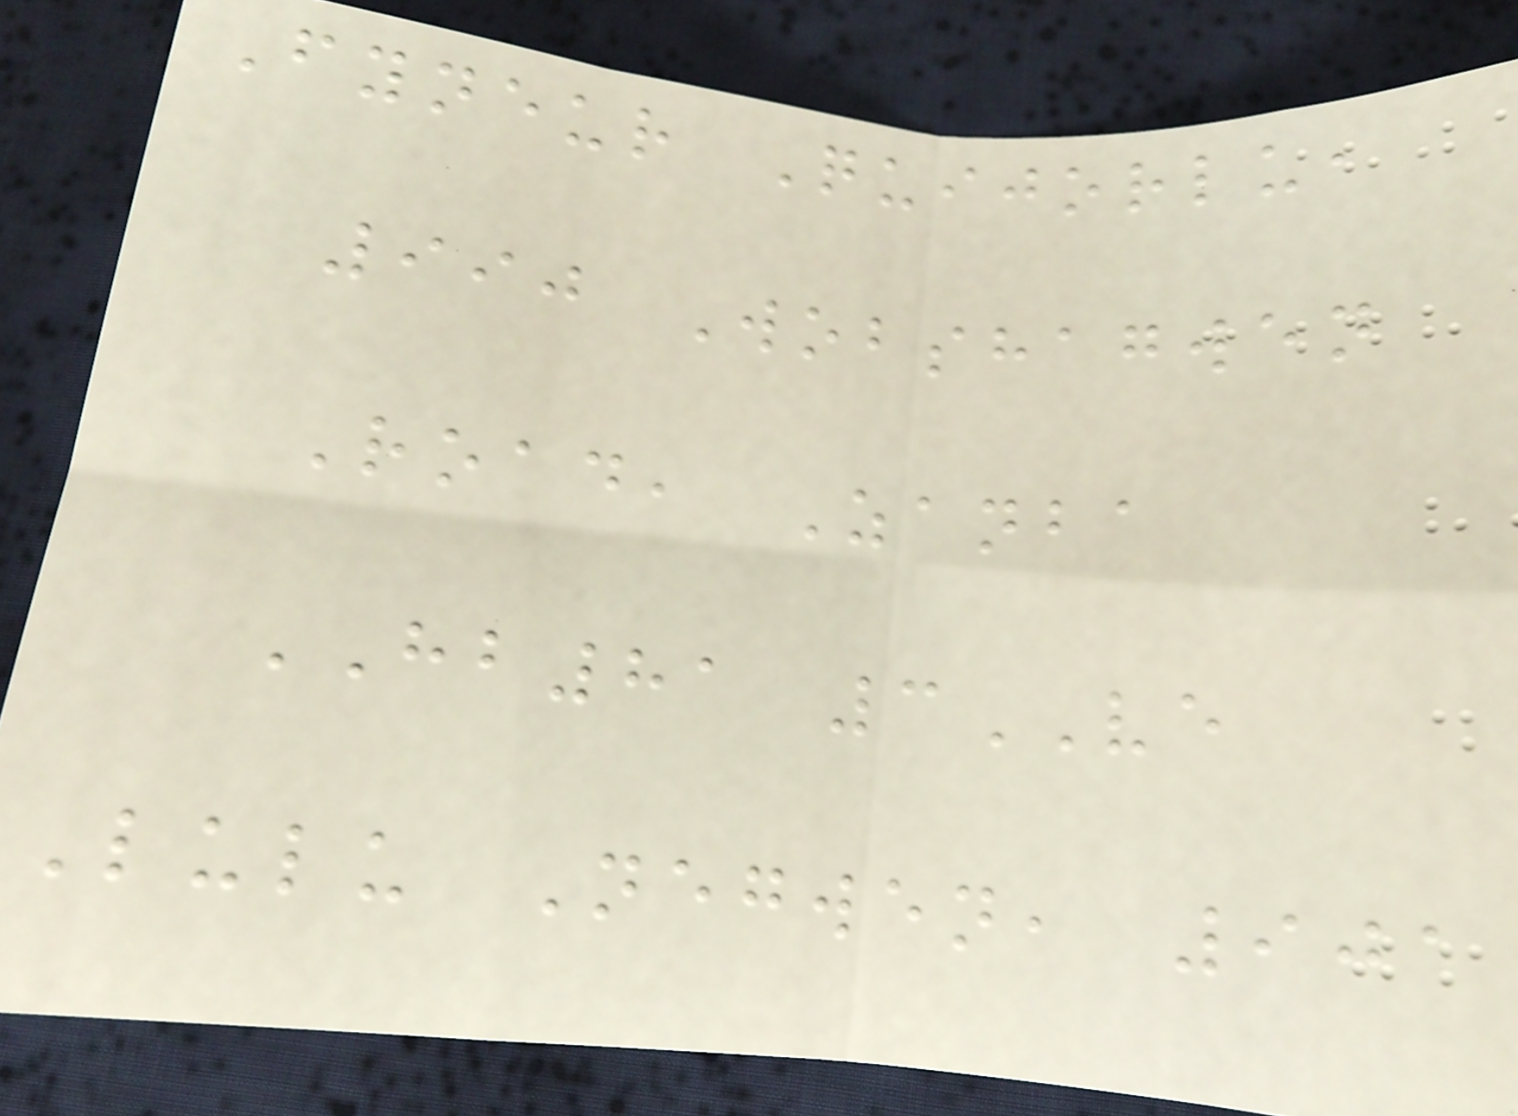Fyneur Quijorlu,
990 Wobshagwen
Road, Zanba
HB81 3VE
Lulu Negwen, 901
